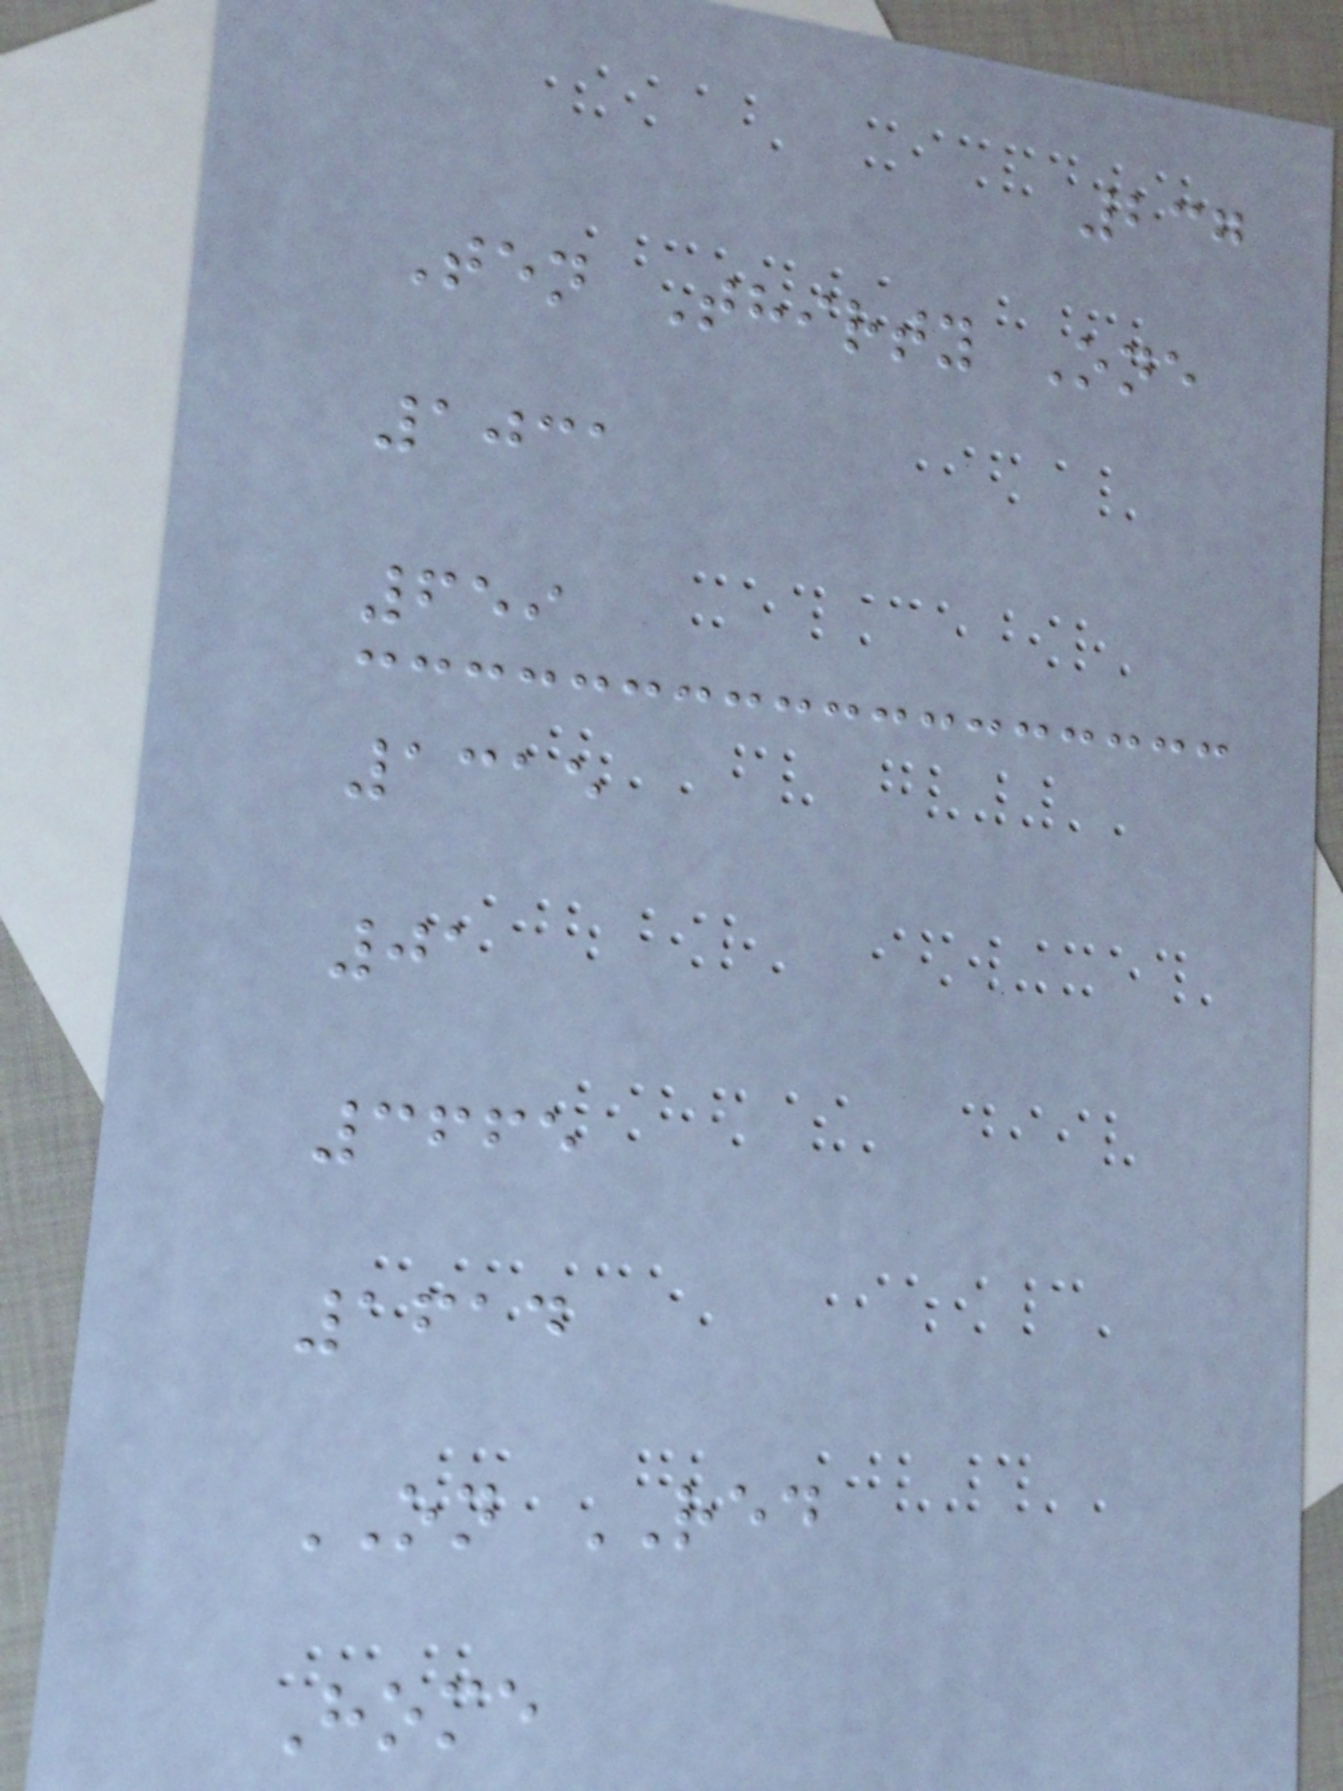237
Ten Thirty One
1031
659
1315
01
3665
1614
ON RED
Home
